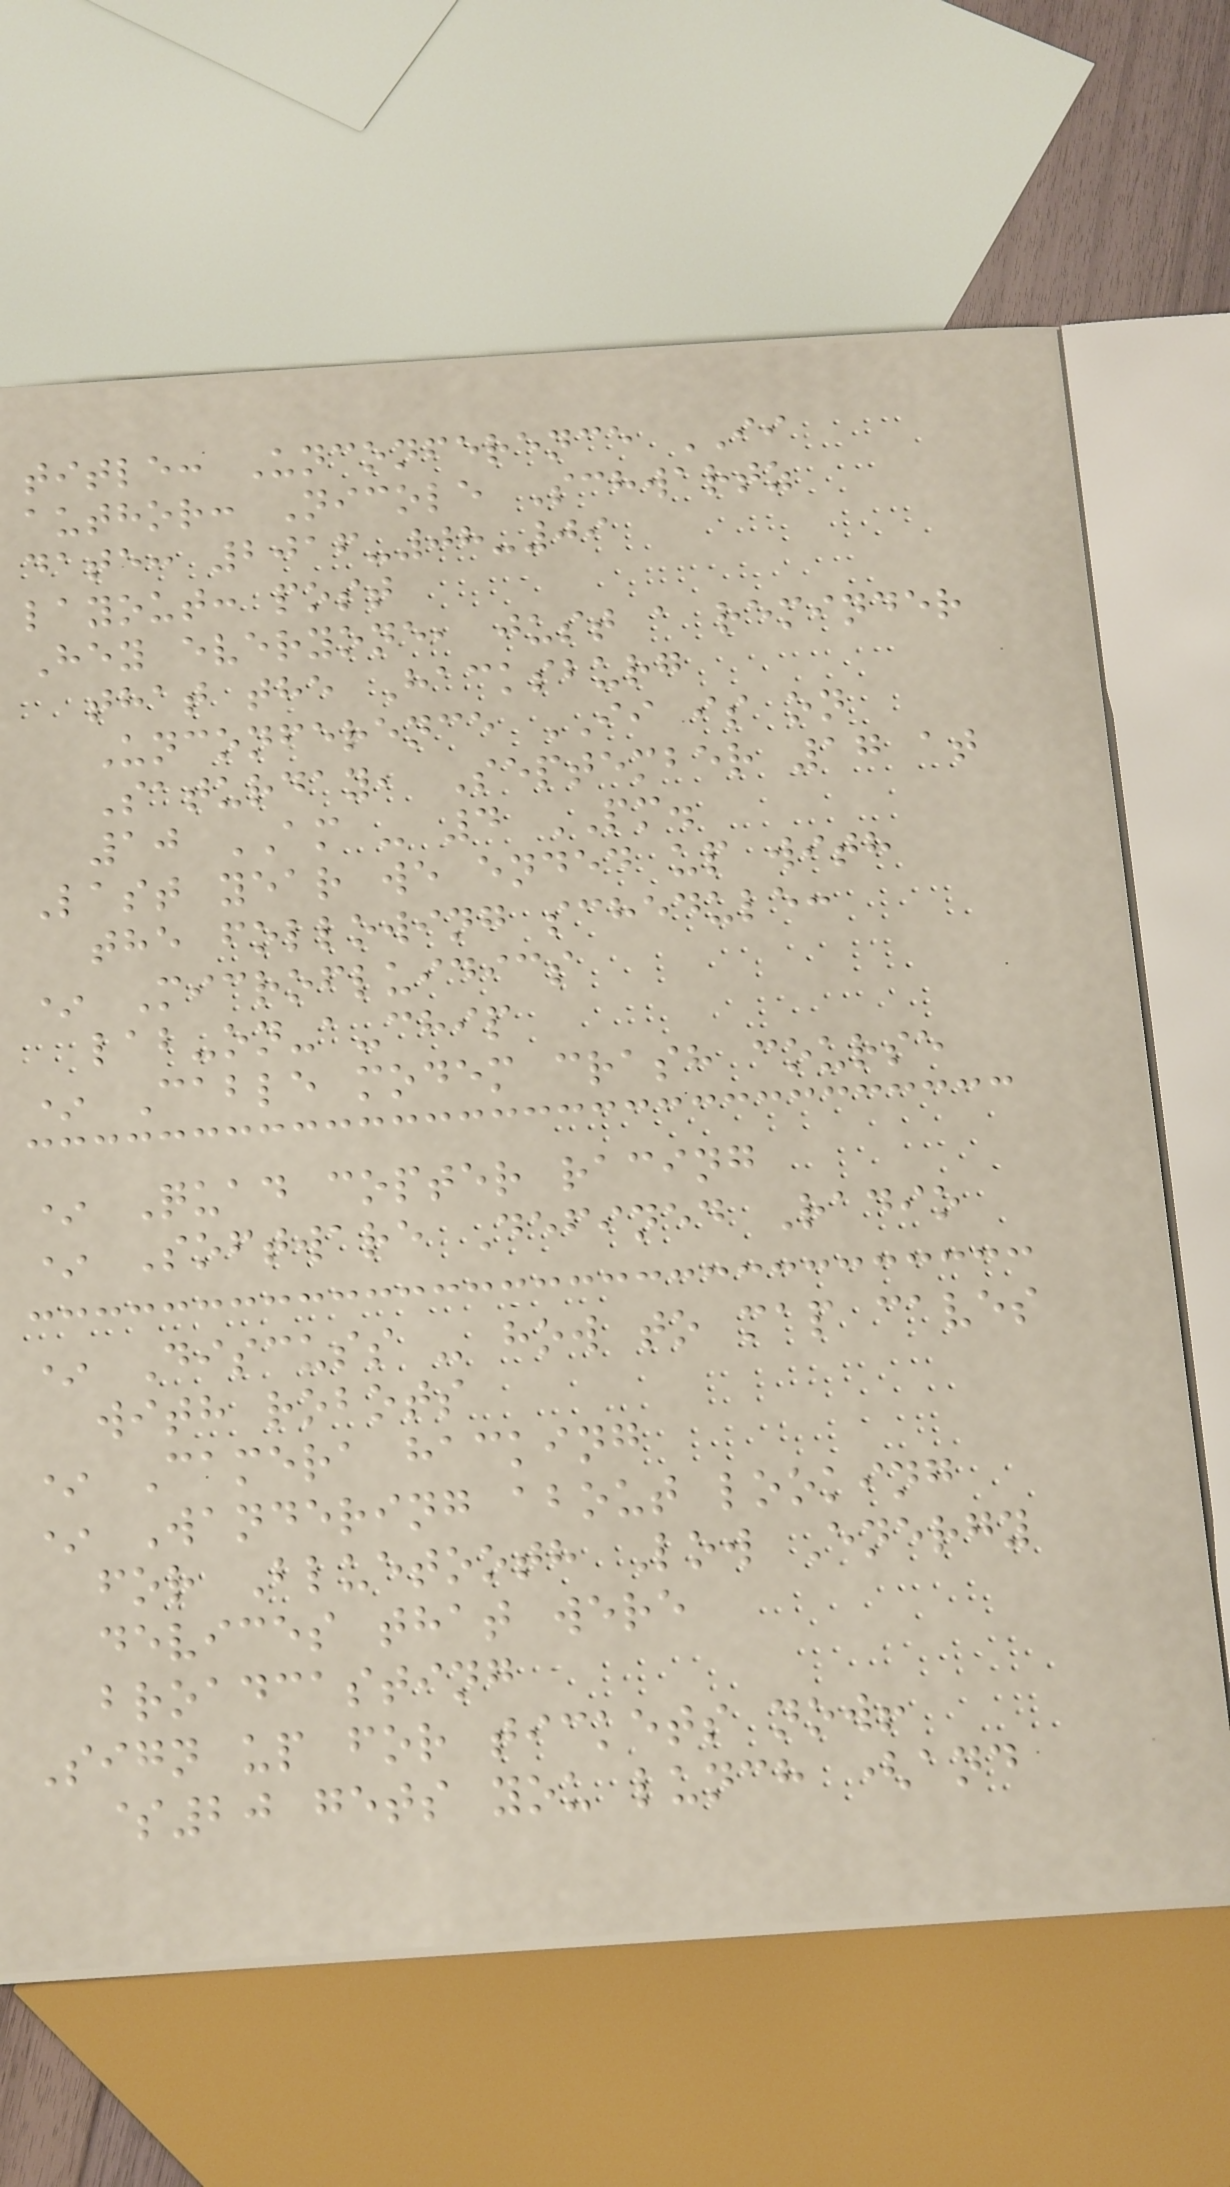title: Unconference II
author: Nicole Schwartz
date: 2016-08-09
layout: post
Hey everyone, just a reminder
that the Hacksburg
Unconference II is on
Saturday, September 17 at
10 AM - 4 PM.
Last year we ended up with
the following schedule:
* Microfluidics
lab-on-a-chip
* Cable modem crash course
* Quad copter racing
* Software Defined Radio
* Discuss - how to map caves
with robots
* Camera hacking
* Wandering about looking
for Bluetooth Low Energy
devices that were
broadcasting
Sign up for tickets now!
$20 gets you lunch (and
